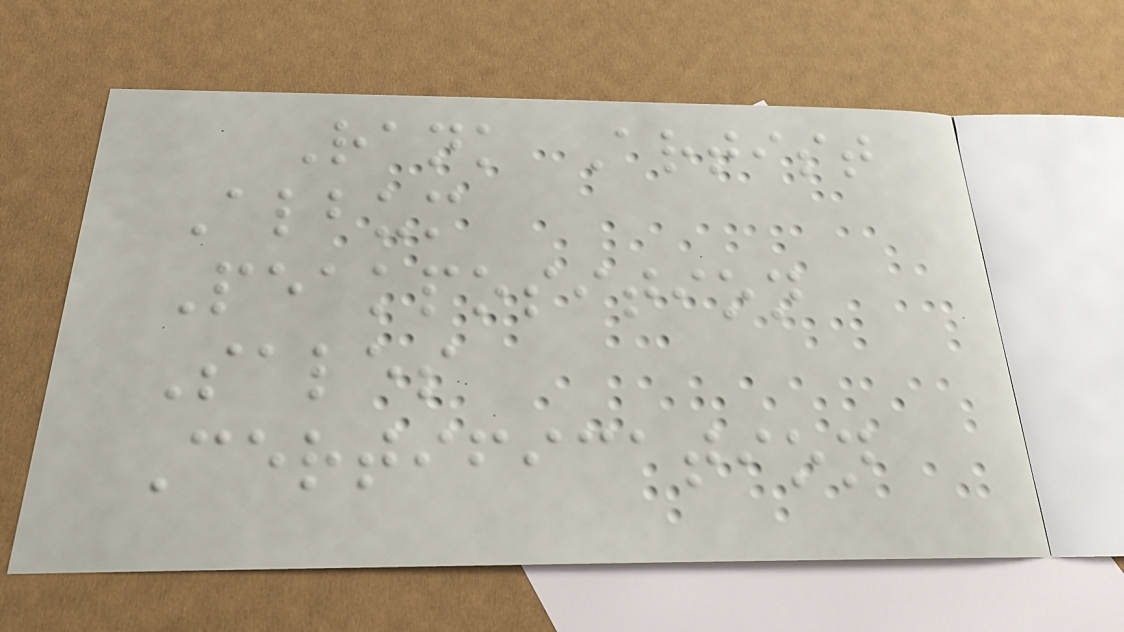Rank Artist
Album
Peakposition
Sales
Certification
